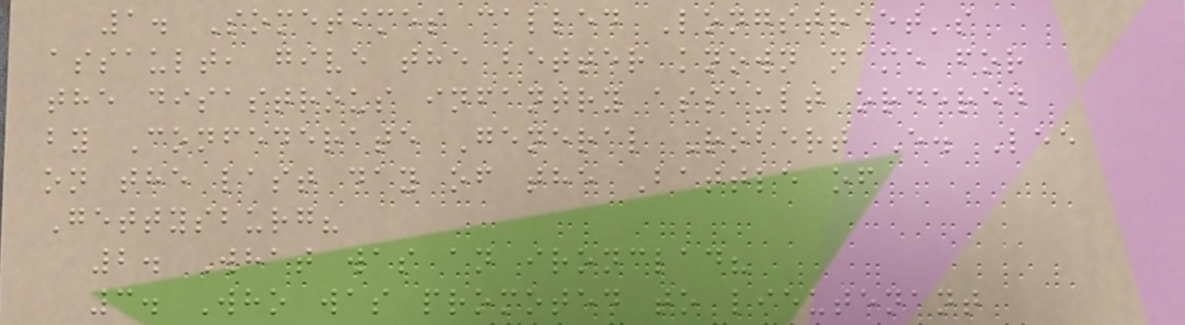1. Sometimes called Longstreet's
assault, give the better known name for
the disastrous infantry assault ordered
by Confederate General Robert E. Lee
on the last day of the Battle of
Gettysburg?
2. What was an ironclad?
3. Who was promoted to lieutenant
